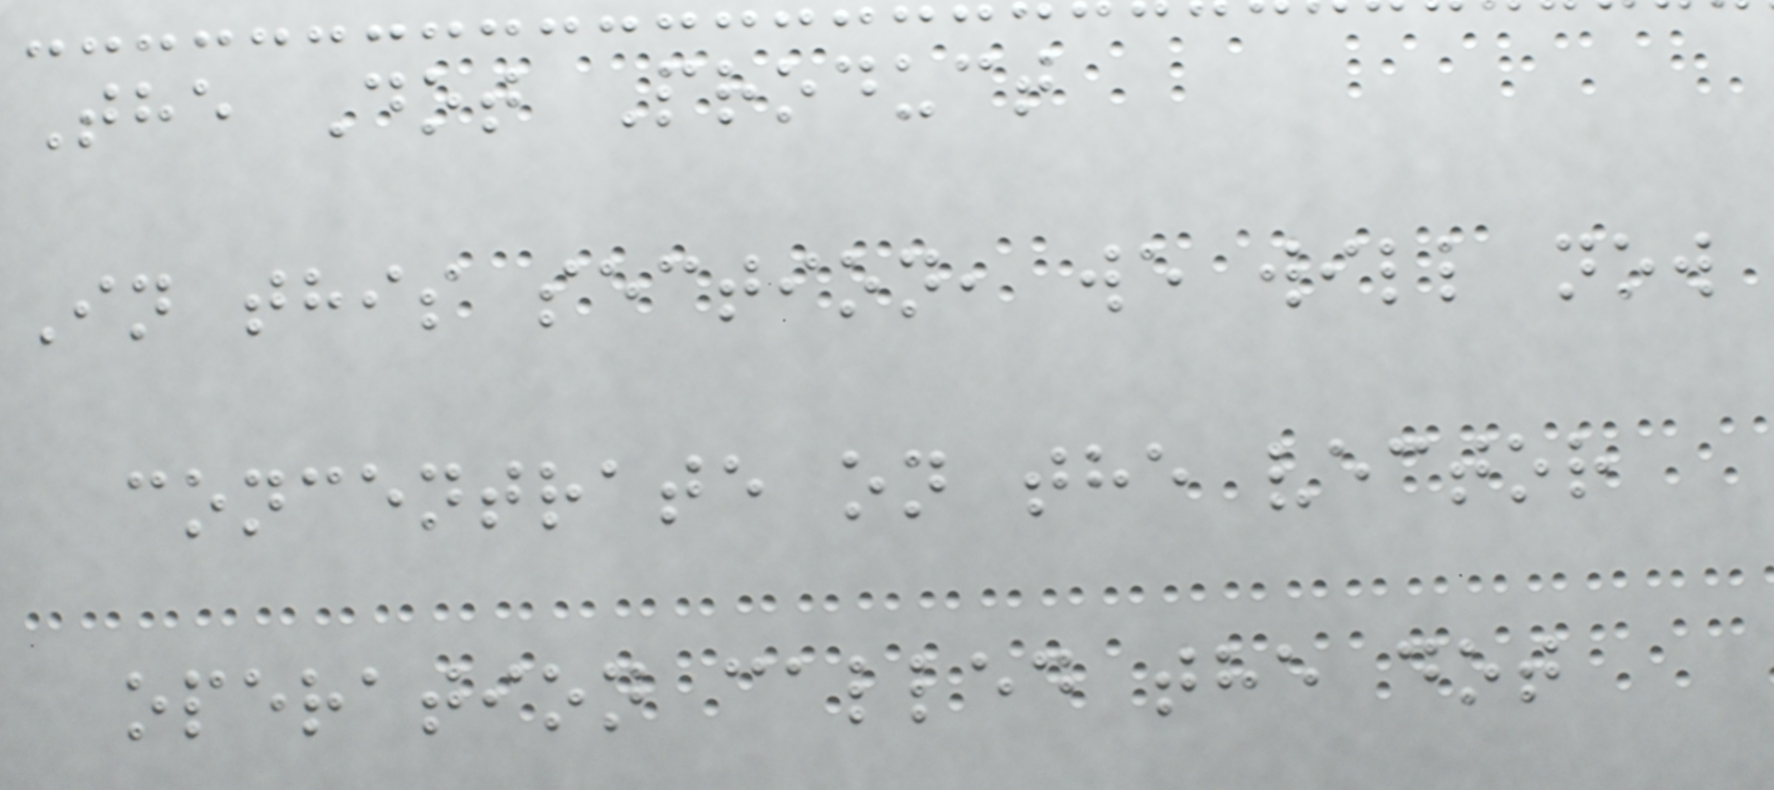The Dot Product
In this section, we will now
concentrate on the vector
operation called the dot
